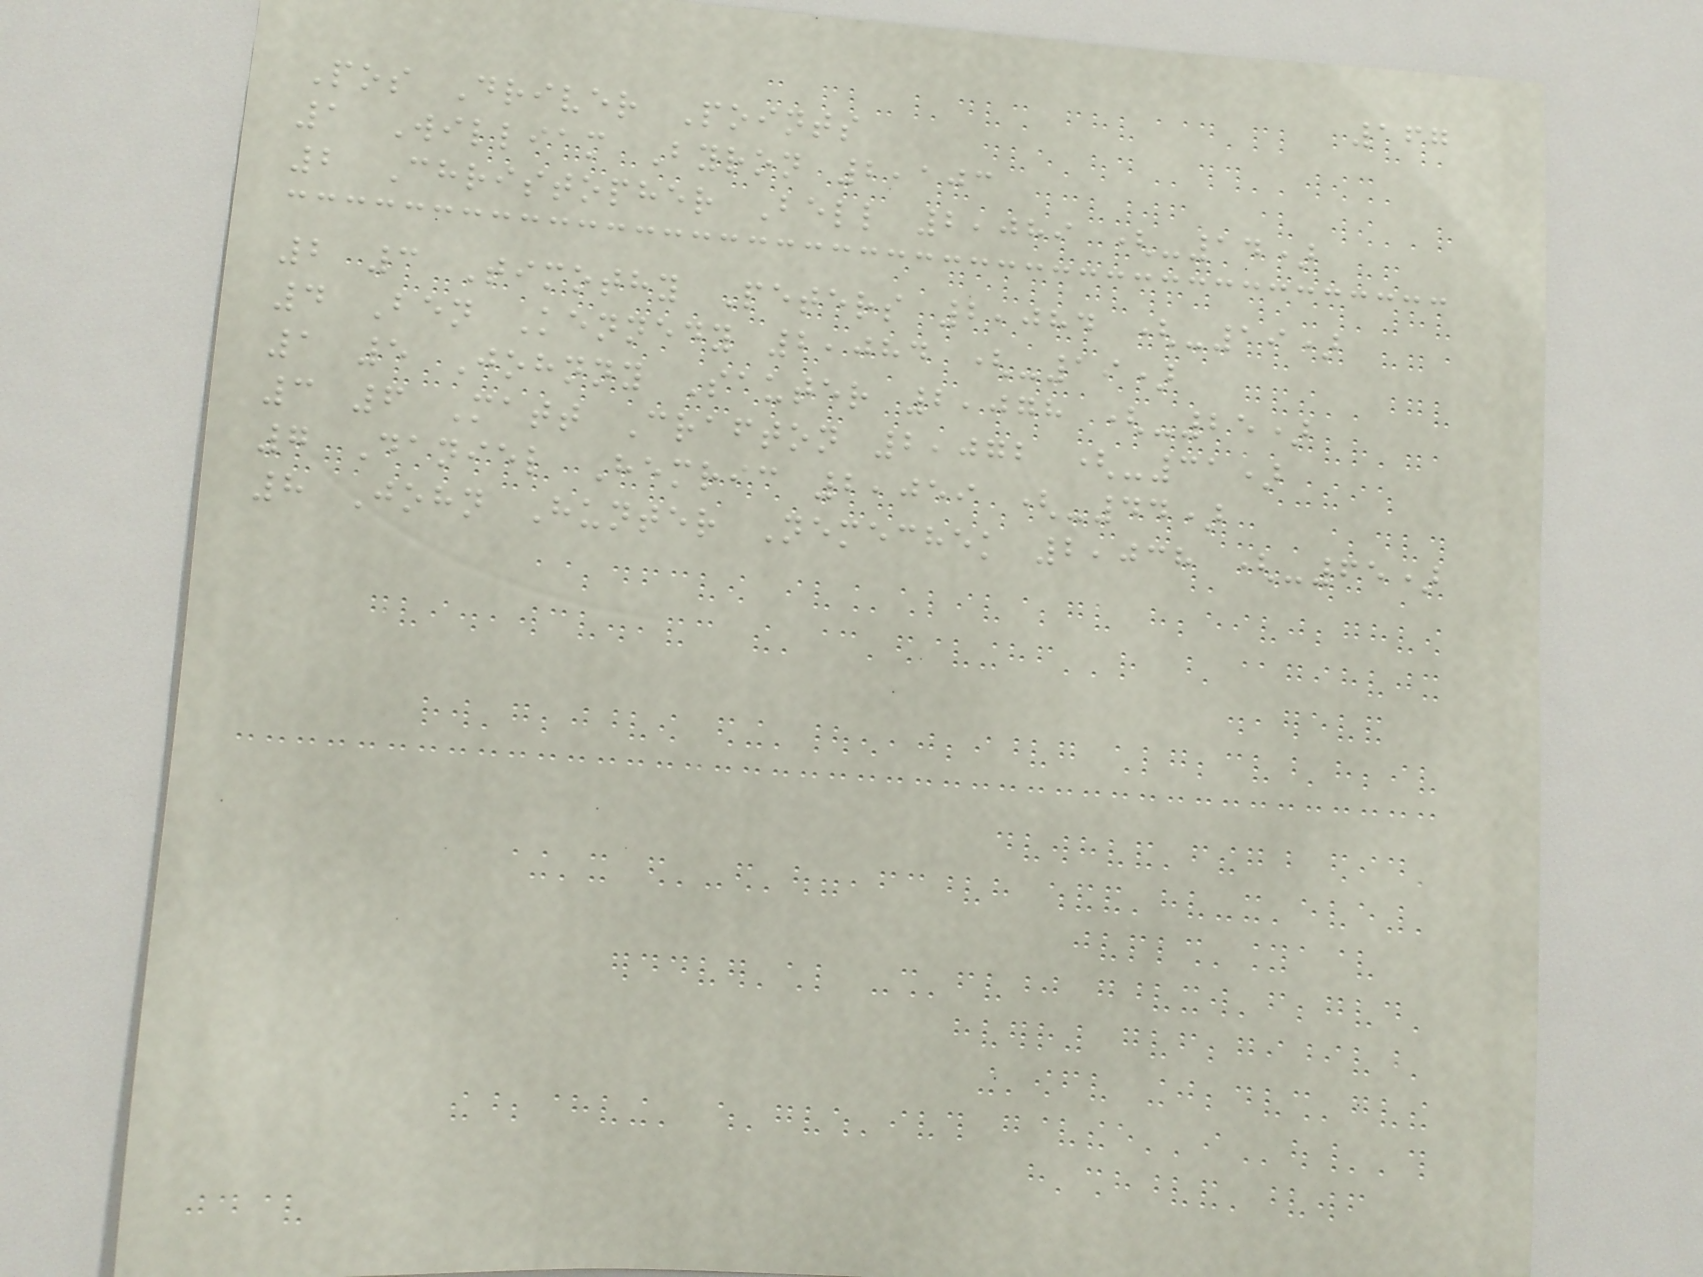167
Pos Driver Points
1 William Byron 2,103
2 Christopher Bell 2,089 (-14)
2 3 Timothy Peters 2,084 (-19)
4 Ben Kennedy 2,084 (-19)
1 5 Johnny Sauter 2,078 (-25)
3 6 Matt Crafton 2,072 (-31)
7 Daniel Hemric 2,059 (-44)
8 John Hunter Nemechek 2,038 (-65)
